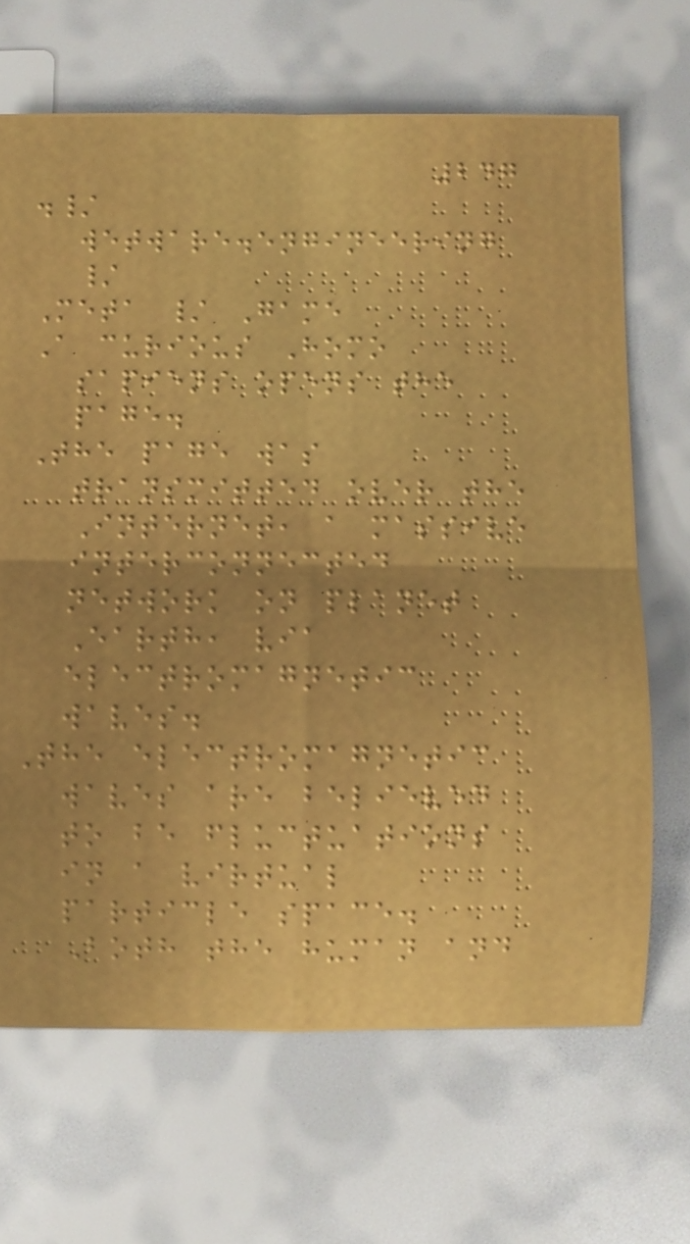247
./
wetware.engineering
/
Meta / Game
A curious Homo
sapiens opens the
page.
The page was
transmitted over the
Internet, a massive
interconnected
network on planet
Earth, via
electromagnetic
waves.
The electromagnetic
waves are believed
to be fluctuations
in a virtual
particle space.
Both the human and
